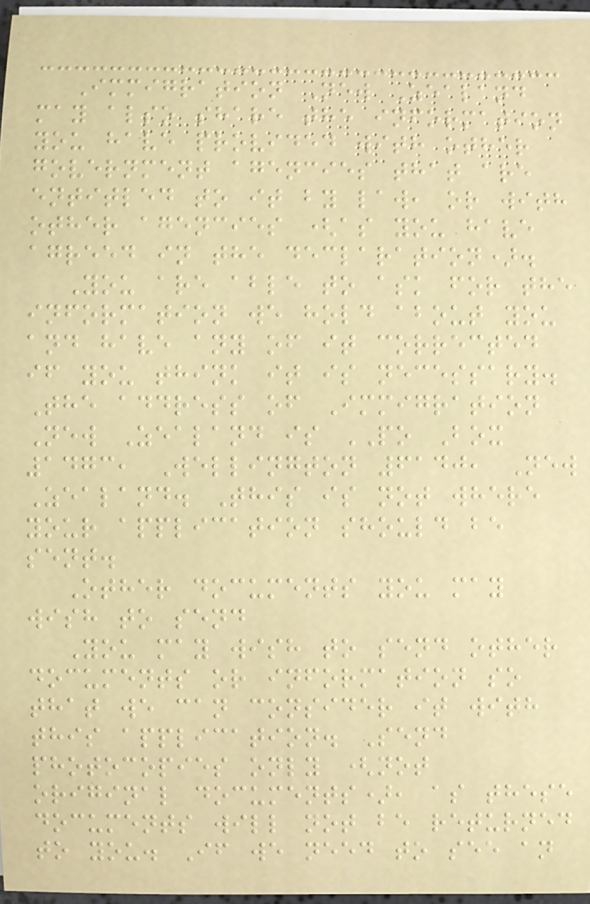Immigration New Zealand
may also share the information
you have provided with other
government agencies that are
entitled to it by law, or with
other agencies (as you have
agreed in the declaration).
You are able to ask for the
information we hold about you
and have any of it corrected
if you think it is necessary.
The address of Immigration
New Zealand is PO Box
1473, Wellington 6140, New
Zealand. This is not where
your application should be
sent.
Other documents you may
wish to send
You may wish to send other
documents or information so
that we can consider it with
this application. Send
photocopies only (not
original documents), as these
documents will not be returned
to you. If we need to see an
